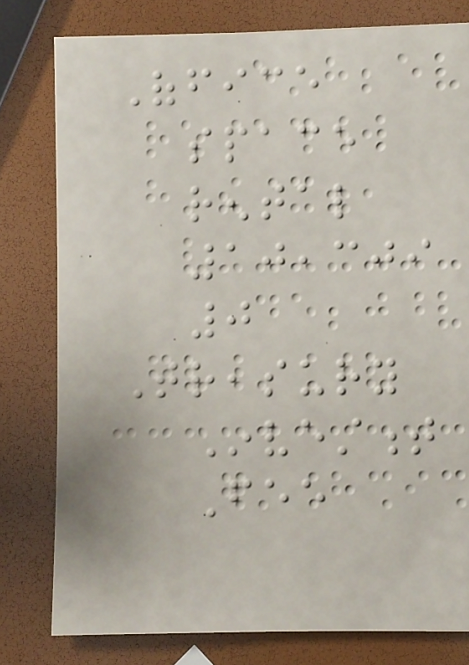Office
space
rental
10,309
0
Treasury
Investment
Fee
